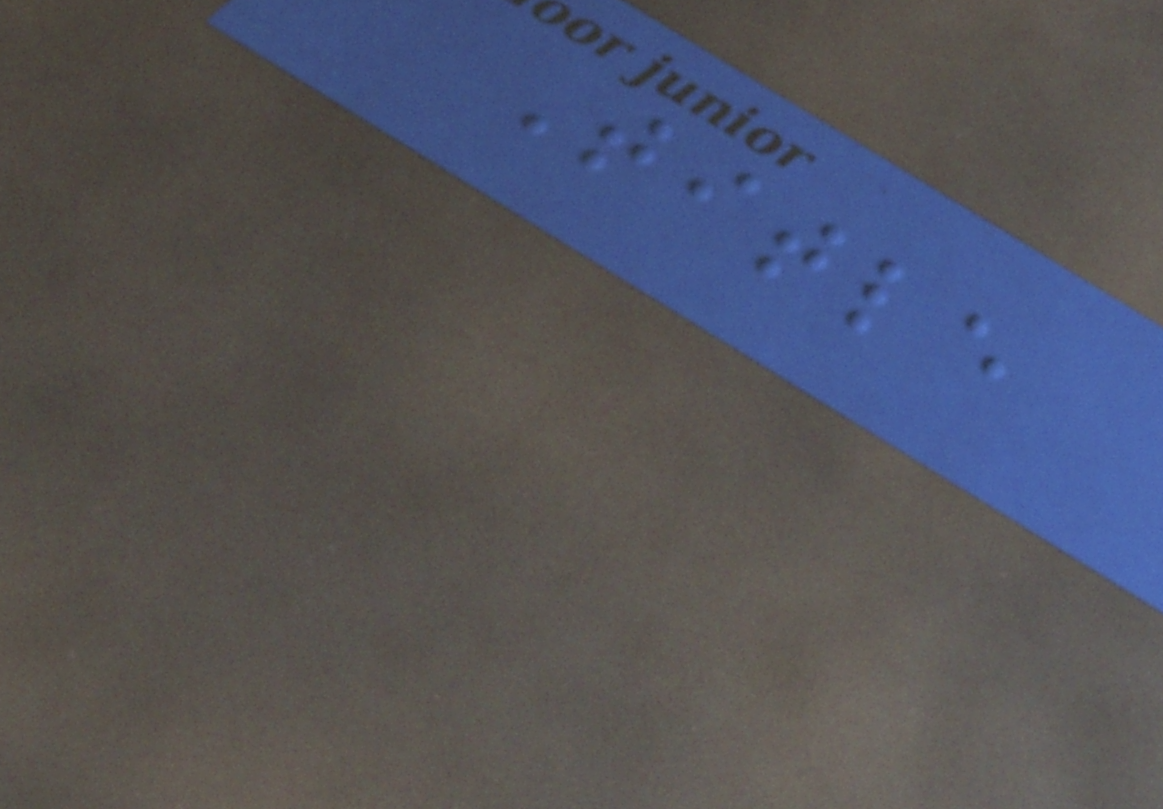Title
